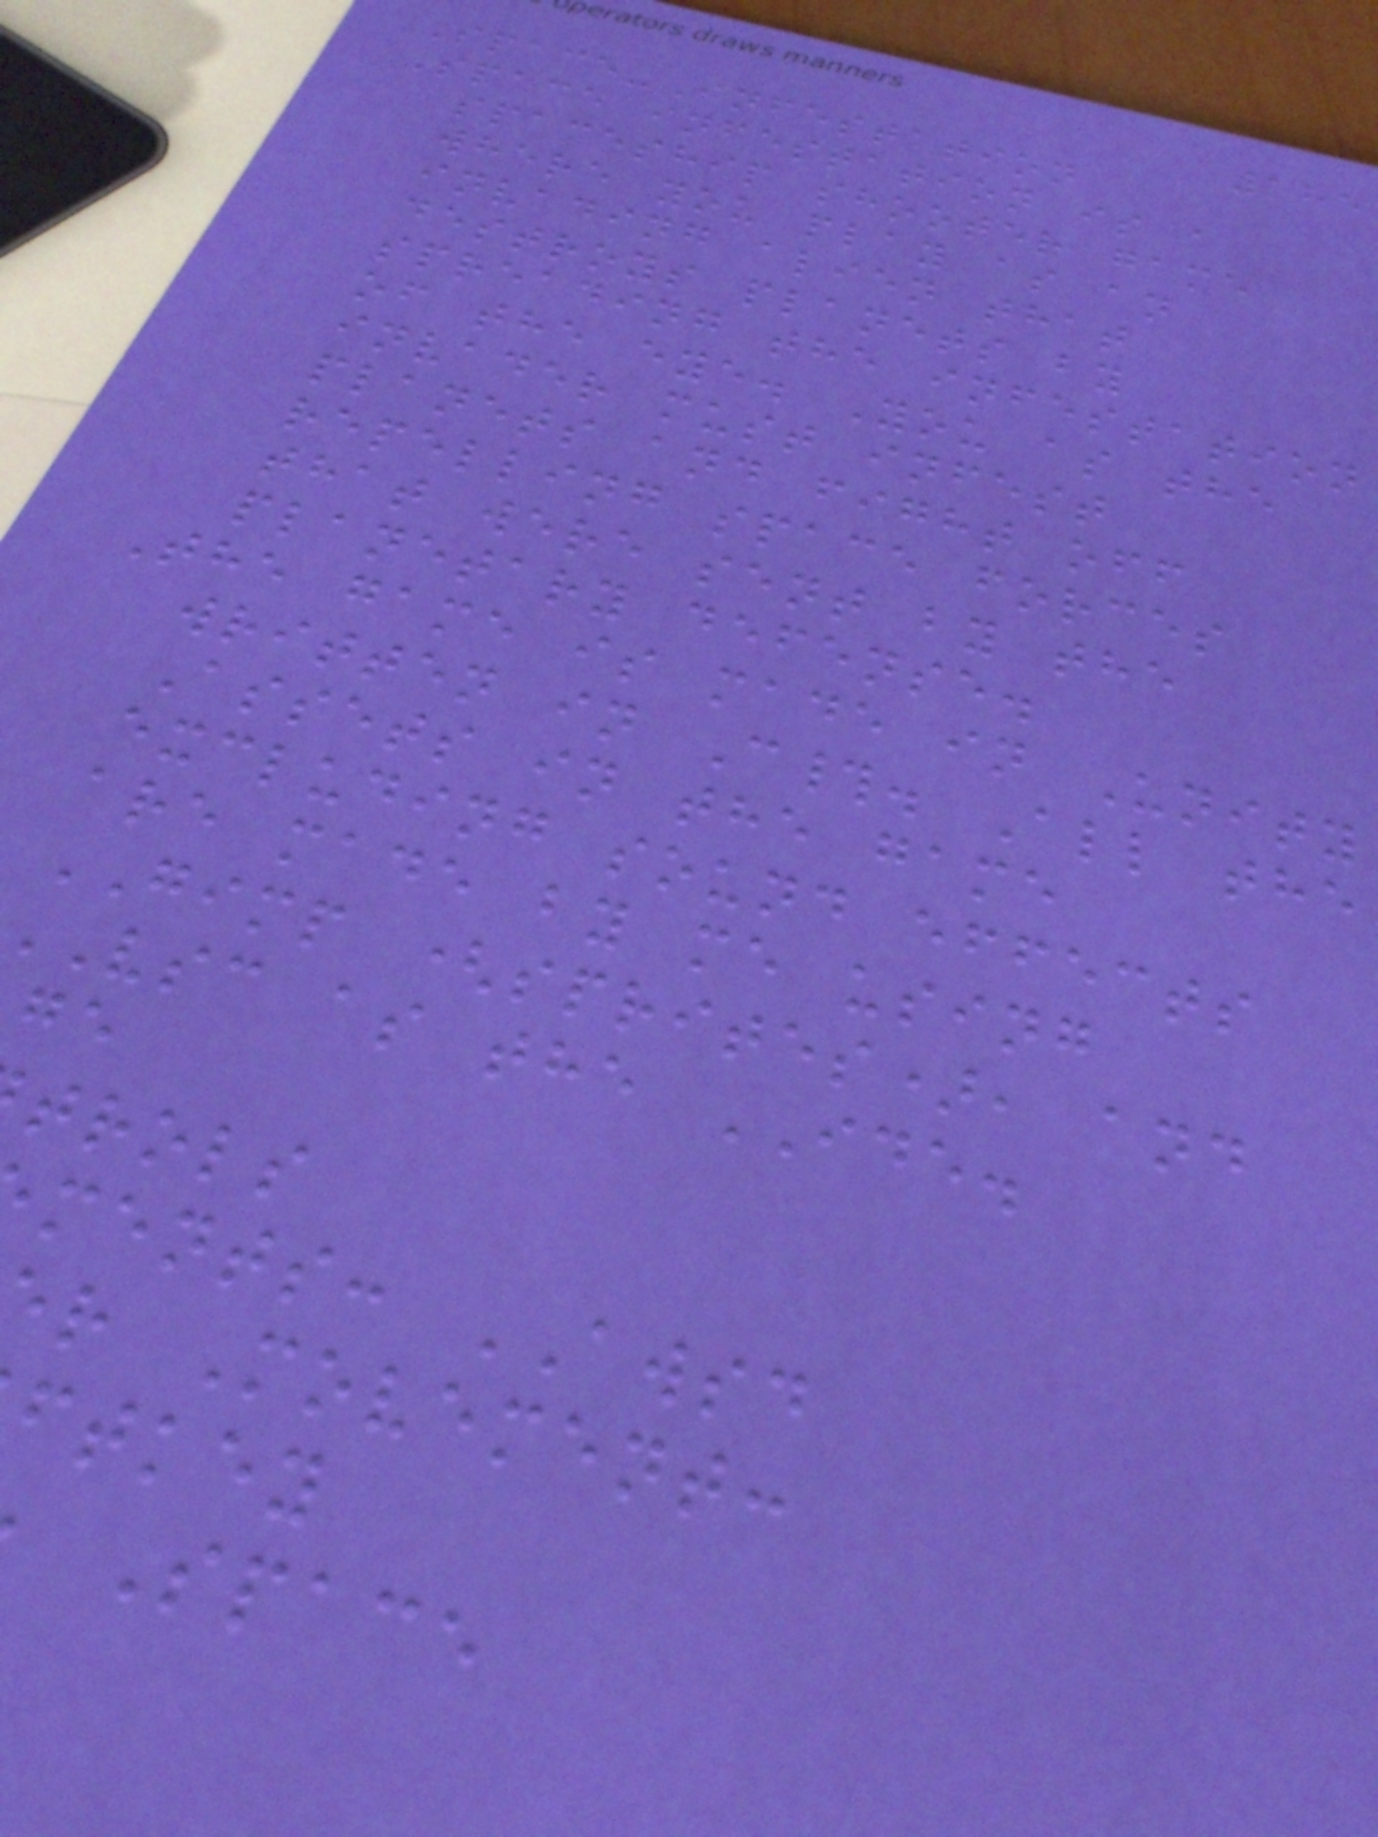185
Space-Infestation
Space infestation is a
spaceship shooter game
where you play as an
invading alien that
destroys planets by
spreading the infestation
of the eye. You as the
invader must infest
planets and fight off
repelling space forces
that were sent by the
planetary defense.
The game is made in Unity
written in C#. All the
Assets in the game
excluding sound effects
are made by me using
GIMP (sprites), and
vsc as the IDE.
trols
ments: AWSD
r Movement:
ftkey
Space
